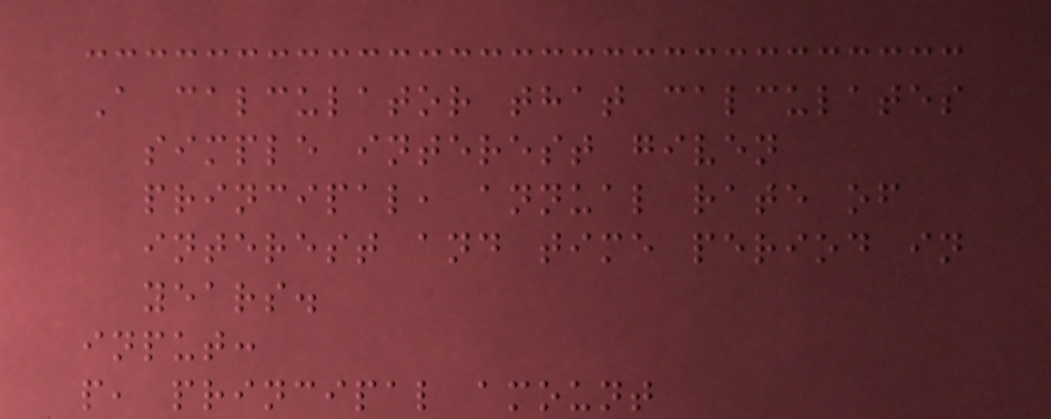A calculator that calculates
simple interest given
principal, annual rate of
interest and time period in
years.
input:
p, principal amount
